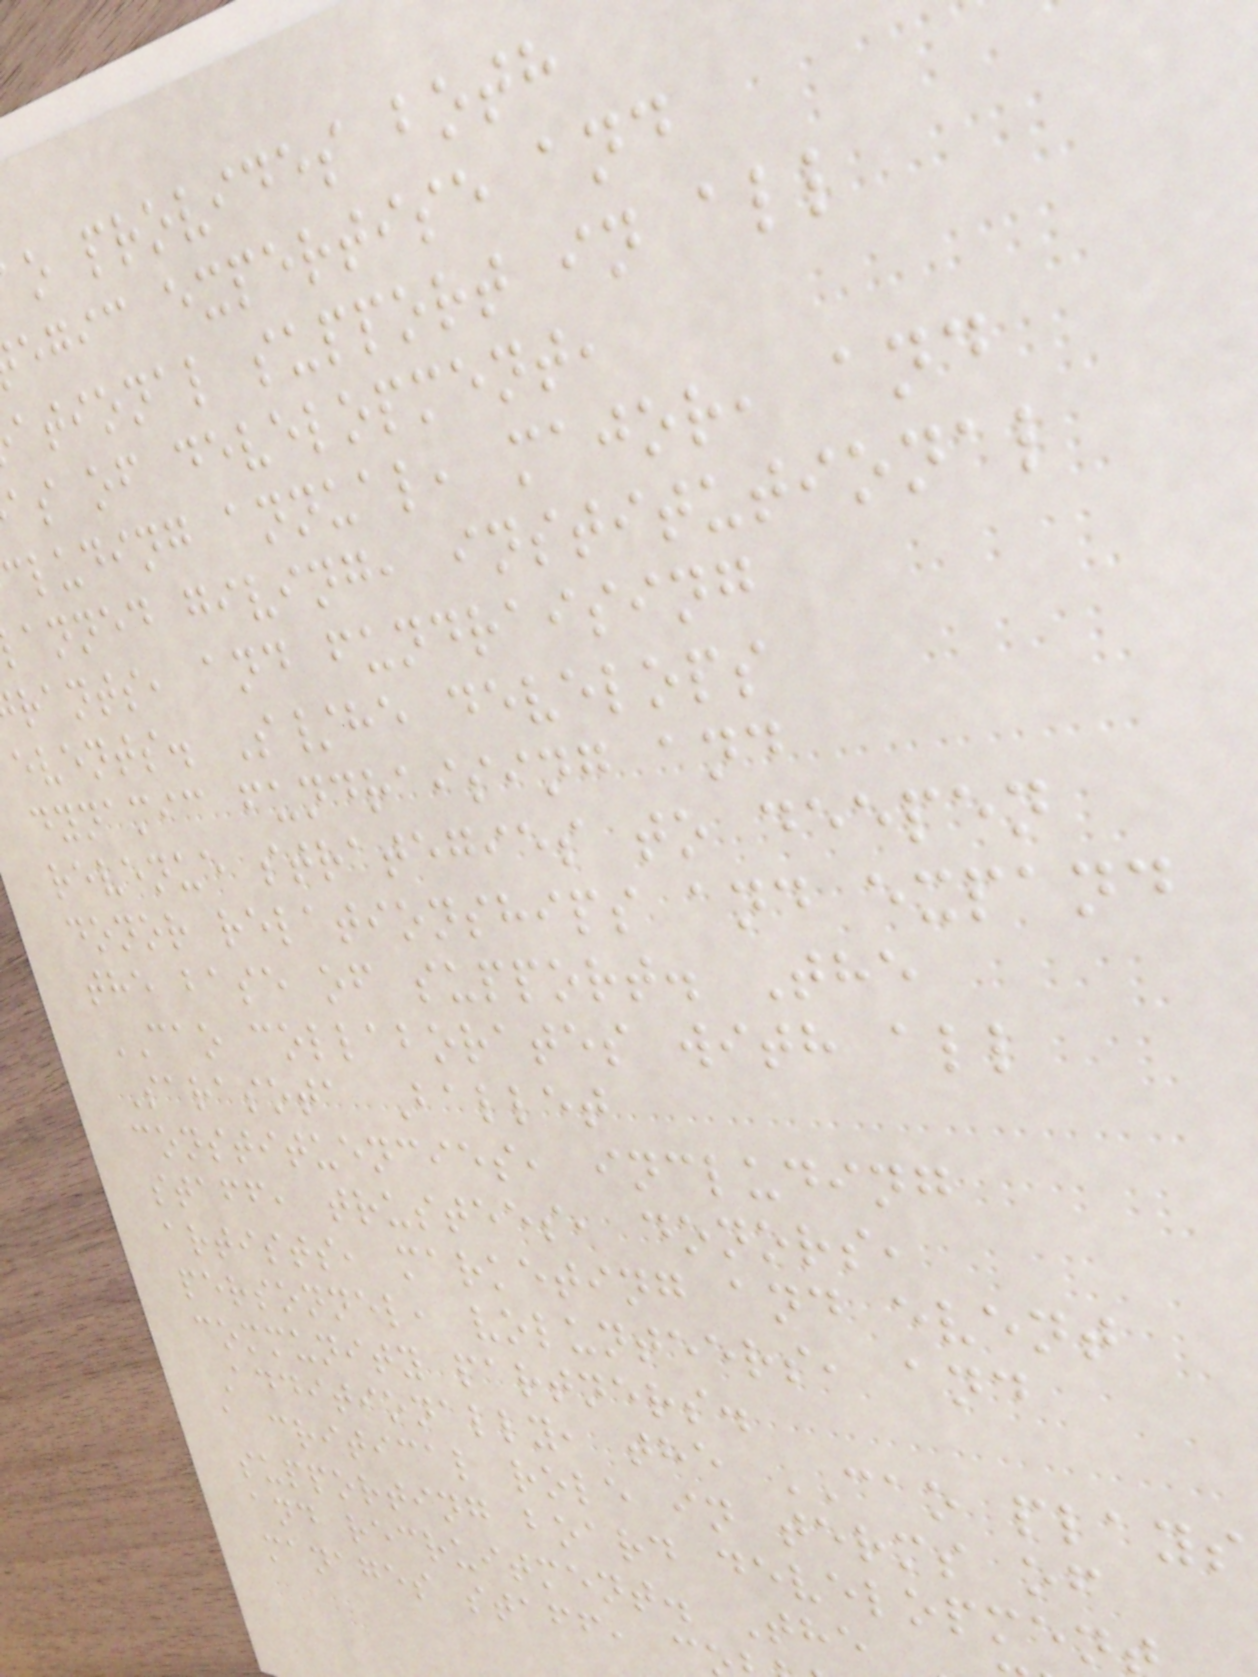o provides both
egic expertise and
ational support in all
as of development,
cluding annual, major, and
anned giving, institutional
rants, and fundraising
events. S/he develops
dynamic fundraising and
revenue strategies to deepen
donor relationships and expand
the base of support. The
CAO collaborates with all
Sarasota Ballet
constituencies, including
staff, trustees, donors,
artists, marketing and event
personnel, volunteers, and
community partners.
Additionally, the CAO plays
a critical role in terms of
supporting board developmen
and recruitment. The
manages staff, c
